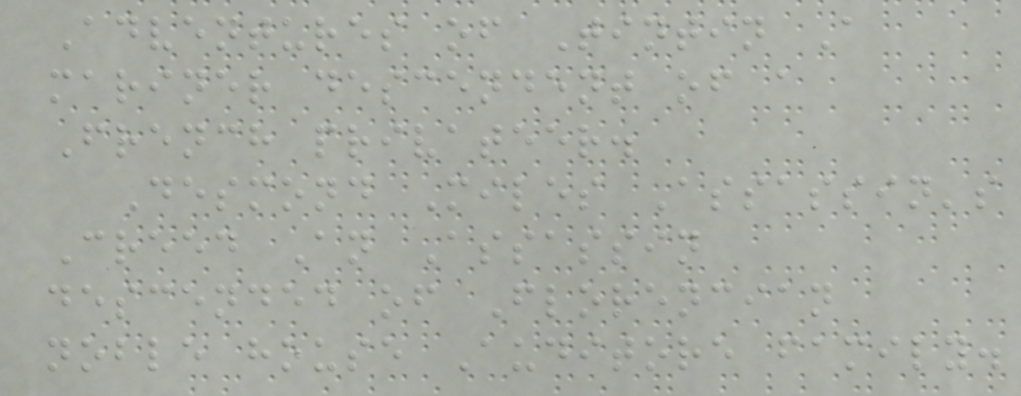Adventures of Tintin A
mariner descendent of a
French privateer.
Desmond Miles Assassin's
Creed An Assassin
descended of Florencian
noble house Auditore family.
